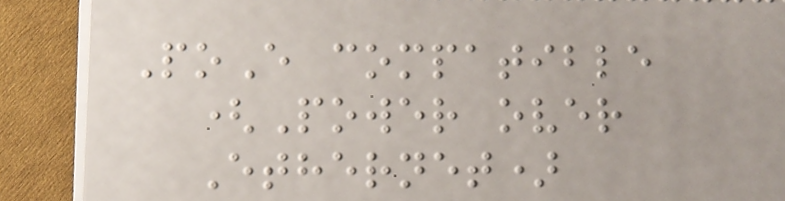PoE compatible
(Power over
Ethernet)
